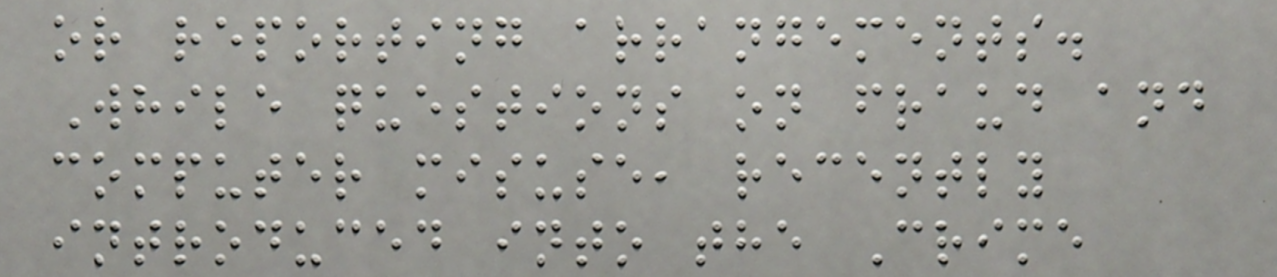or reporting arrangements.
While questions on fraud and
computer misuse, recently
introduced into the Crime
